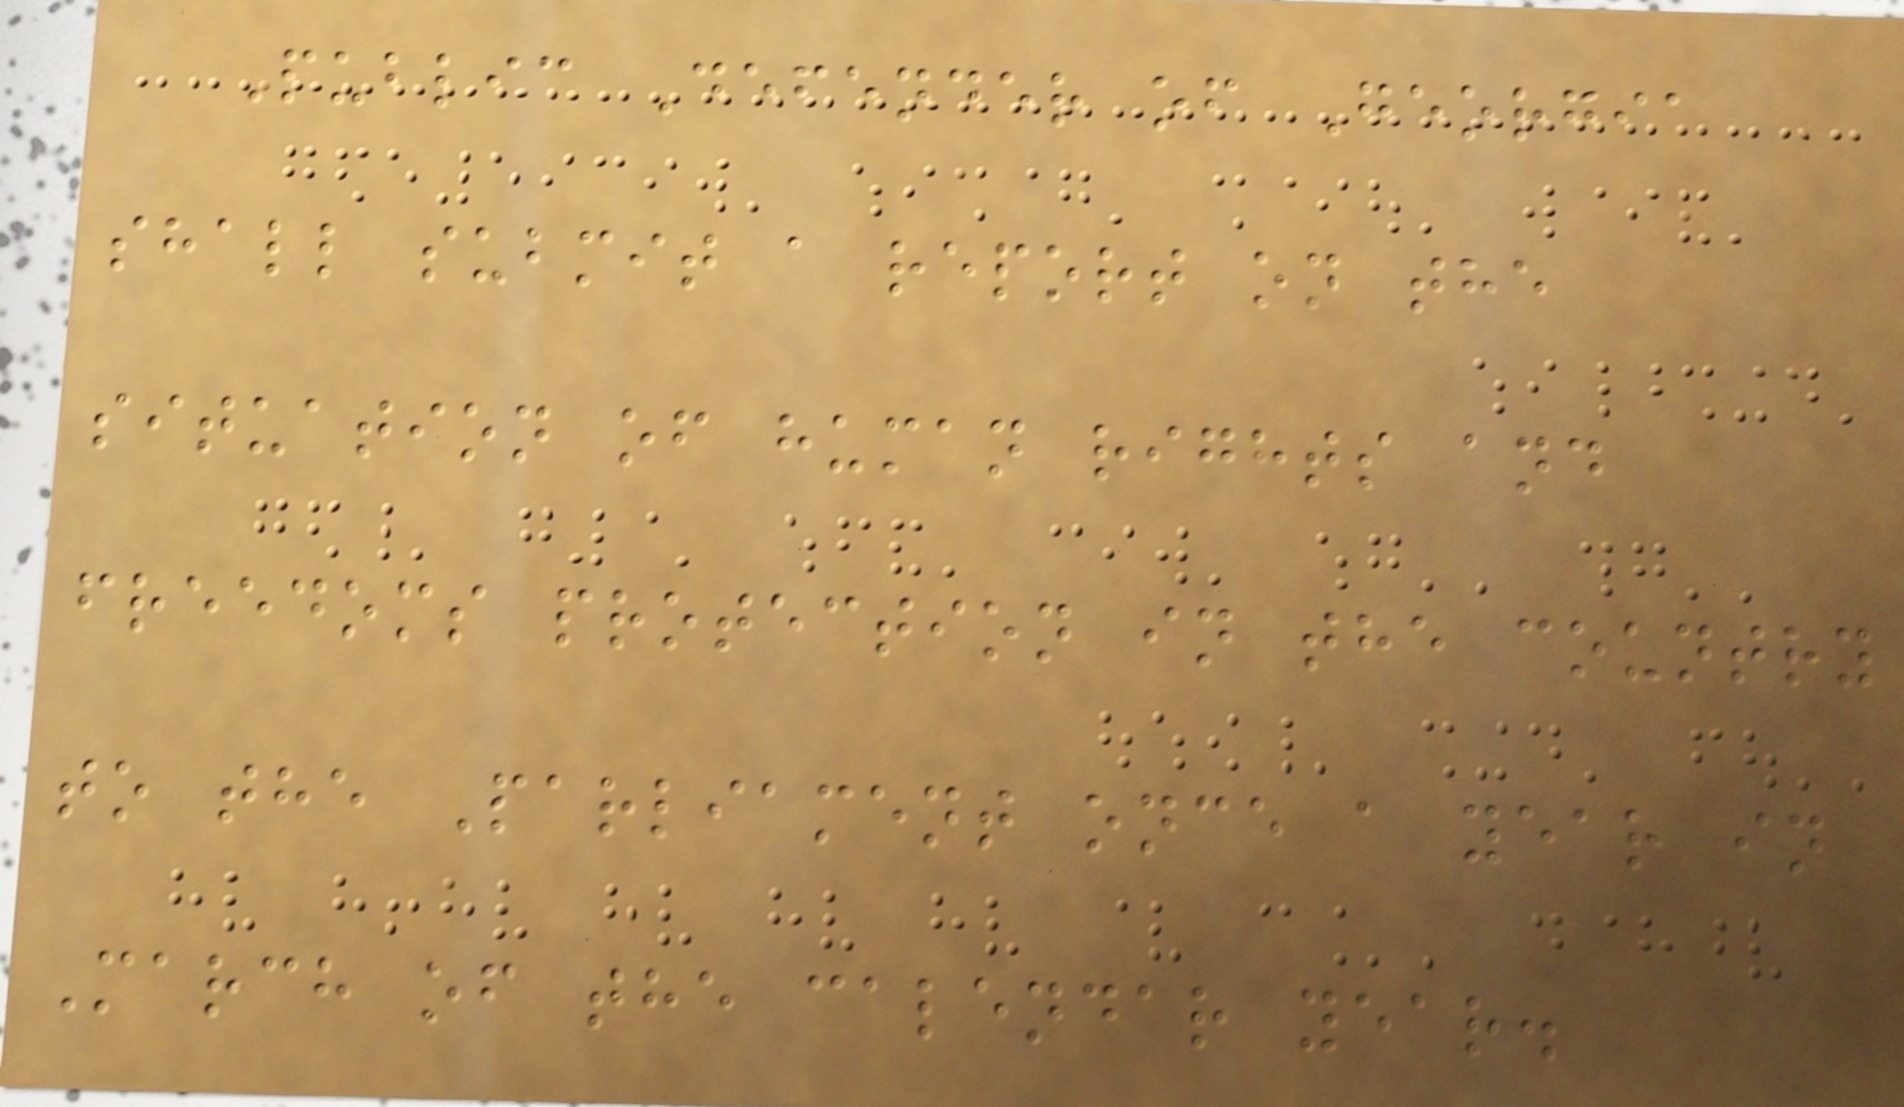Public Defender of Georgia
shall submit a report on the
situation of human rights and
freedoms protection in the country
to the Parliament once a year in
March of the calendar year.
